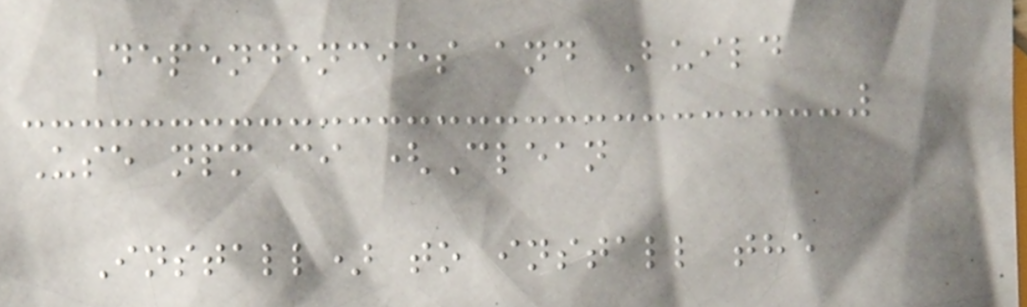Dependencies and Build
Use npm ci (Clean
Install) to install the
